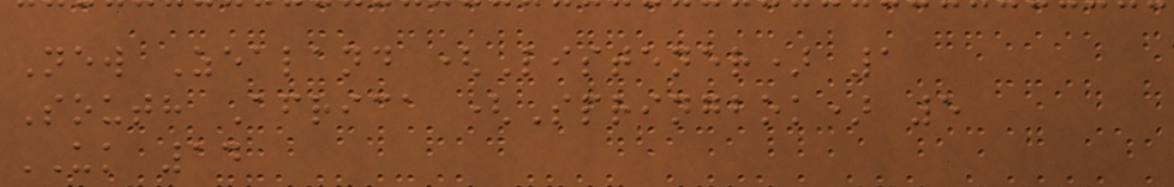New Zealand (Listener) 1
South Africa (Springbok) 5
UK 14
